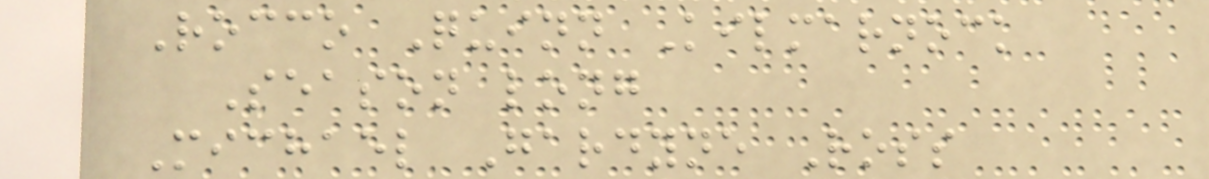Rocco Quinn Kilmarnock
Season long
Michael Gardyne Ross
